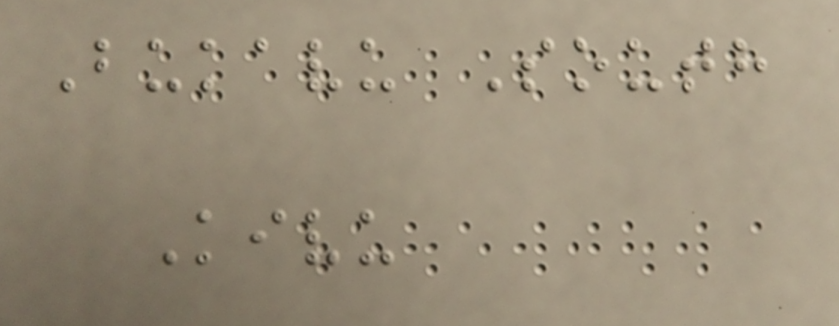Bukavu South
Kivu
